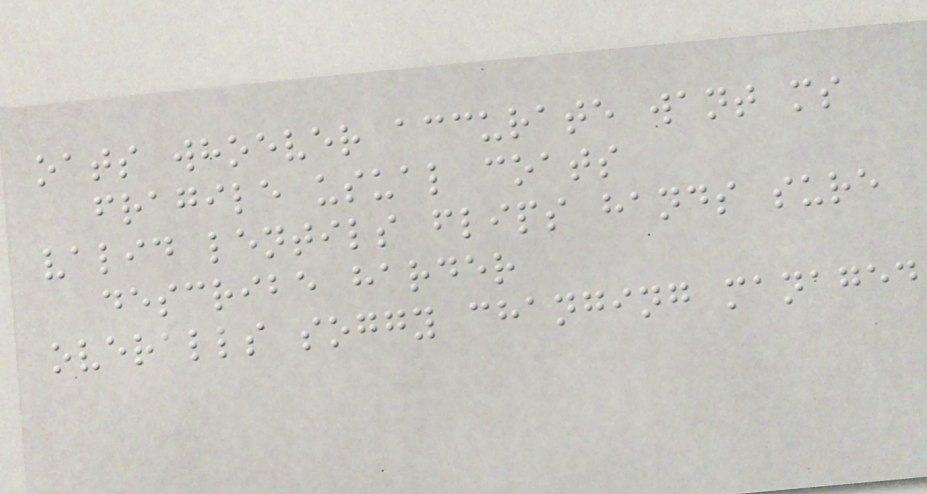oats whoever accurate want ms
fragile usual coats
valid lentils flips hands sure
describe harder
overalls soggy changing managed
